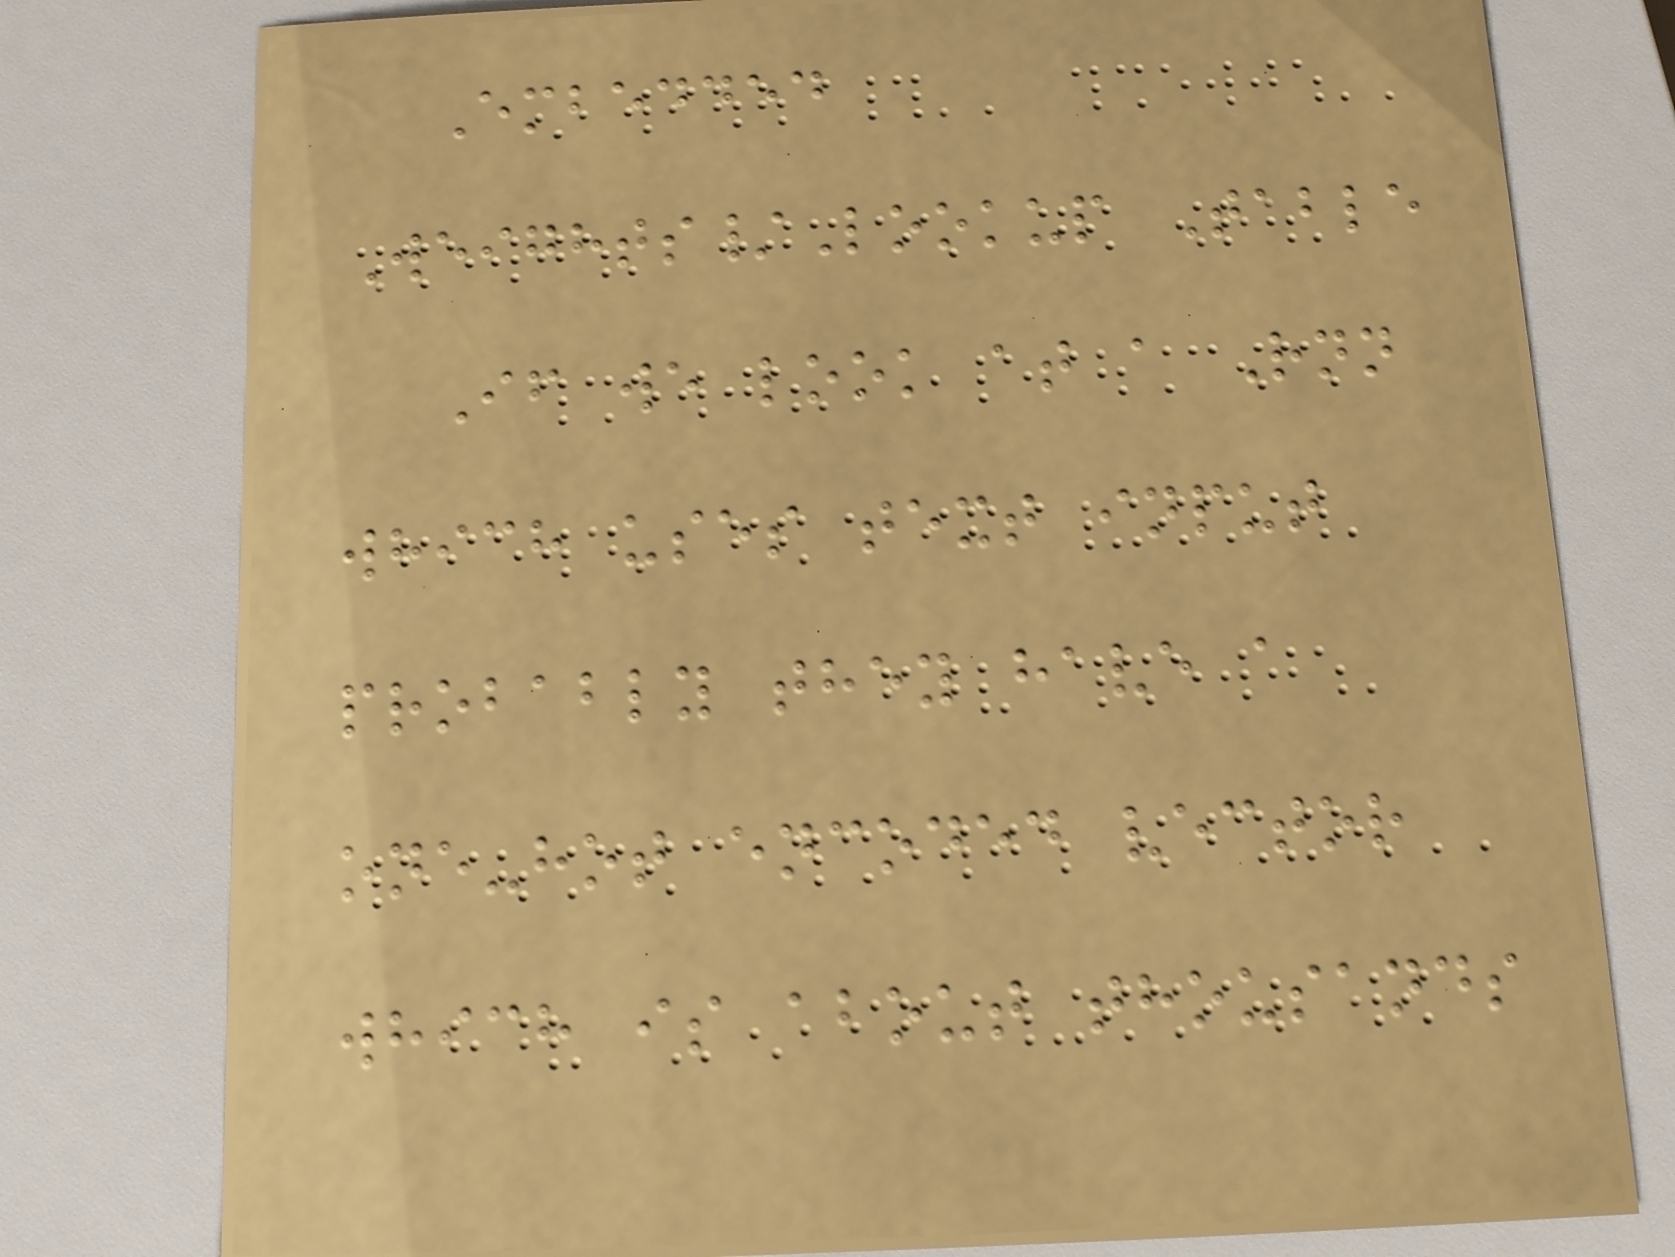Embedded
Weights/Lookup Table
If we look at a Rnn
which uses text input
probably they have a
one-hot encoded vector
which is about thousands
